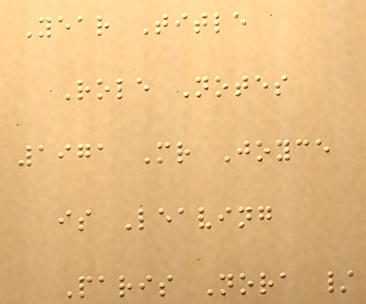Year Title
Role Notes
1971 Mr Joyce
is Leaving
Paris Nora /
